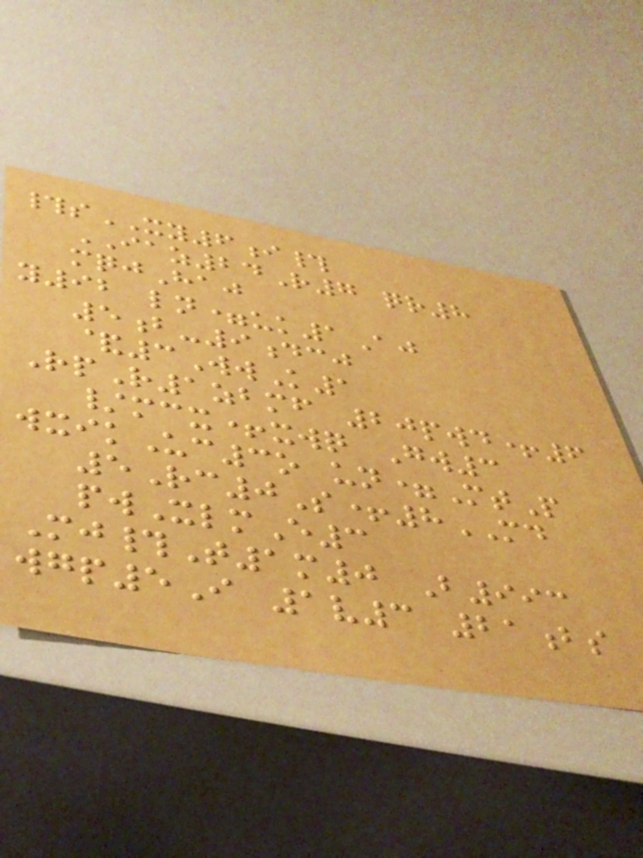#sXY6i#
IAZ24R7 qr8
mqjHaj
y92 ln=uk1Aj
5b-9dcj
&3WwK1
RpR1zbmf 20pwd+6
/mcx+xwq Gw3
wxikUc3o un=MtP
5Rc0S+8MD
pwXlmE3
Mj#T1m0 B993
wgp5I 1v3 21bs
